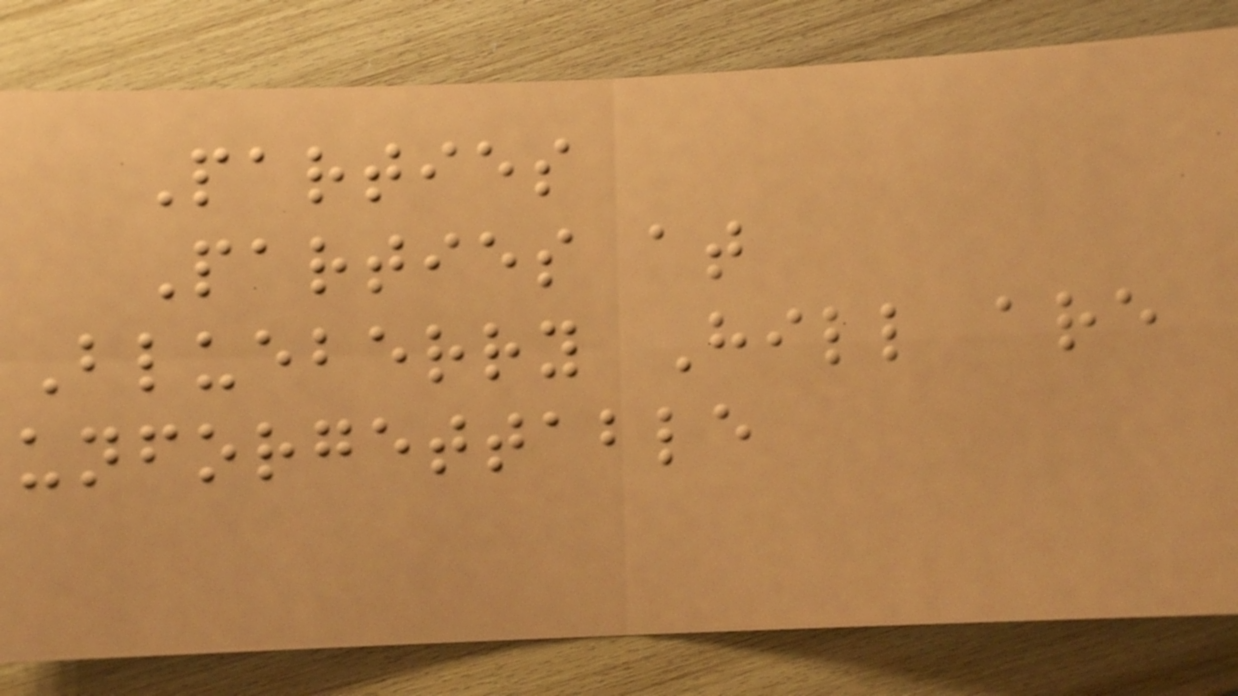Parties
Parties at
Blueberry Hill are
unforgettable
